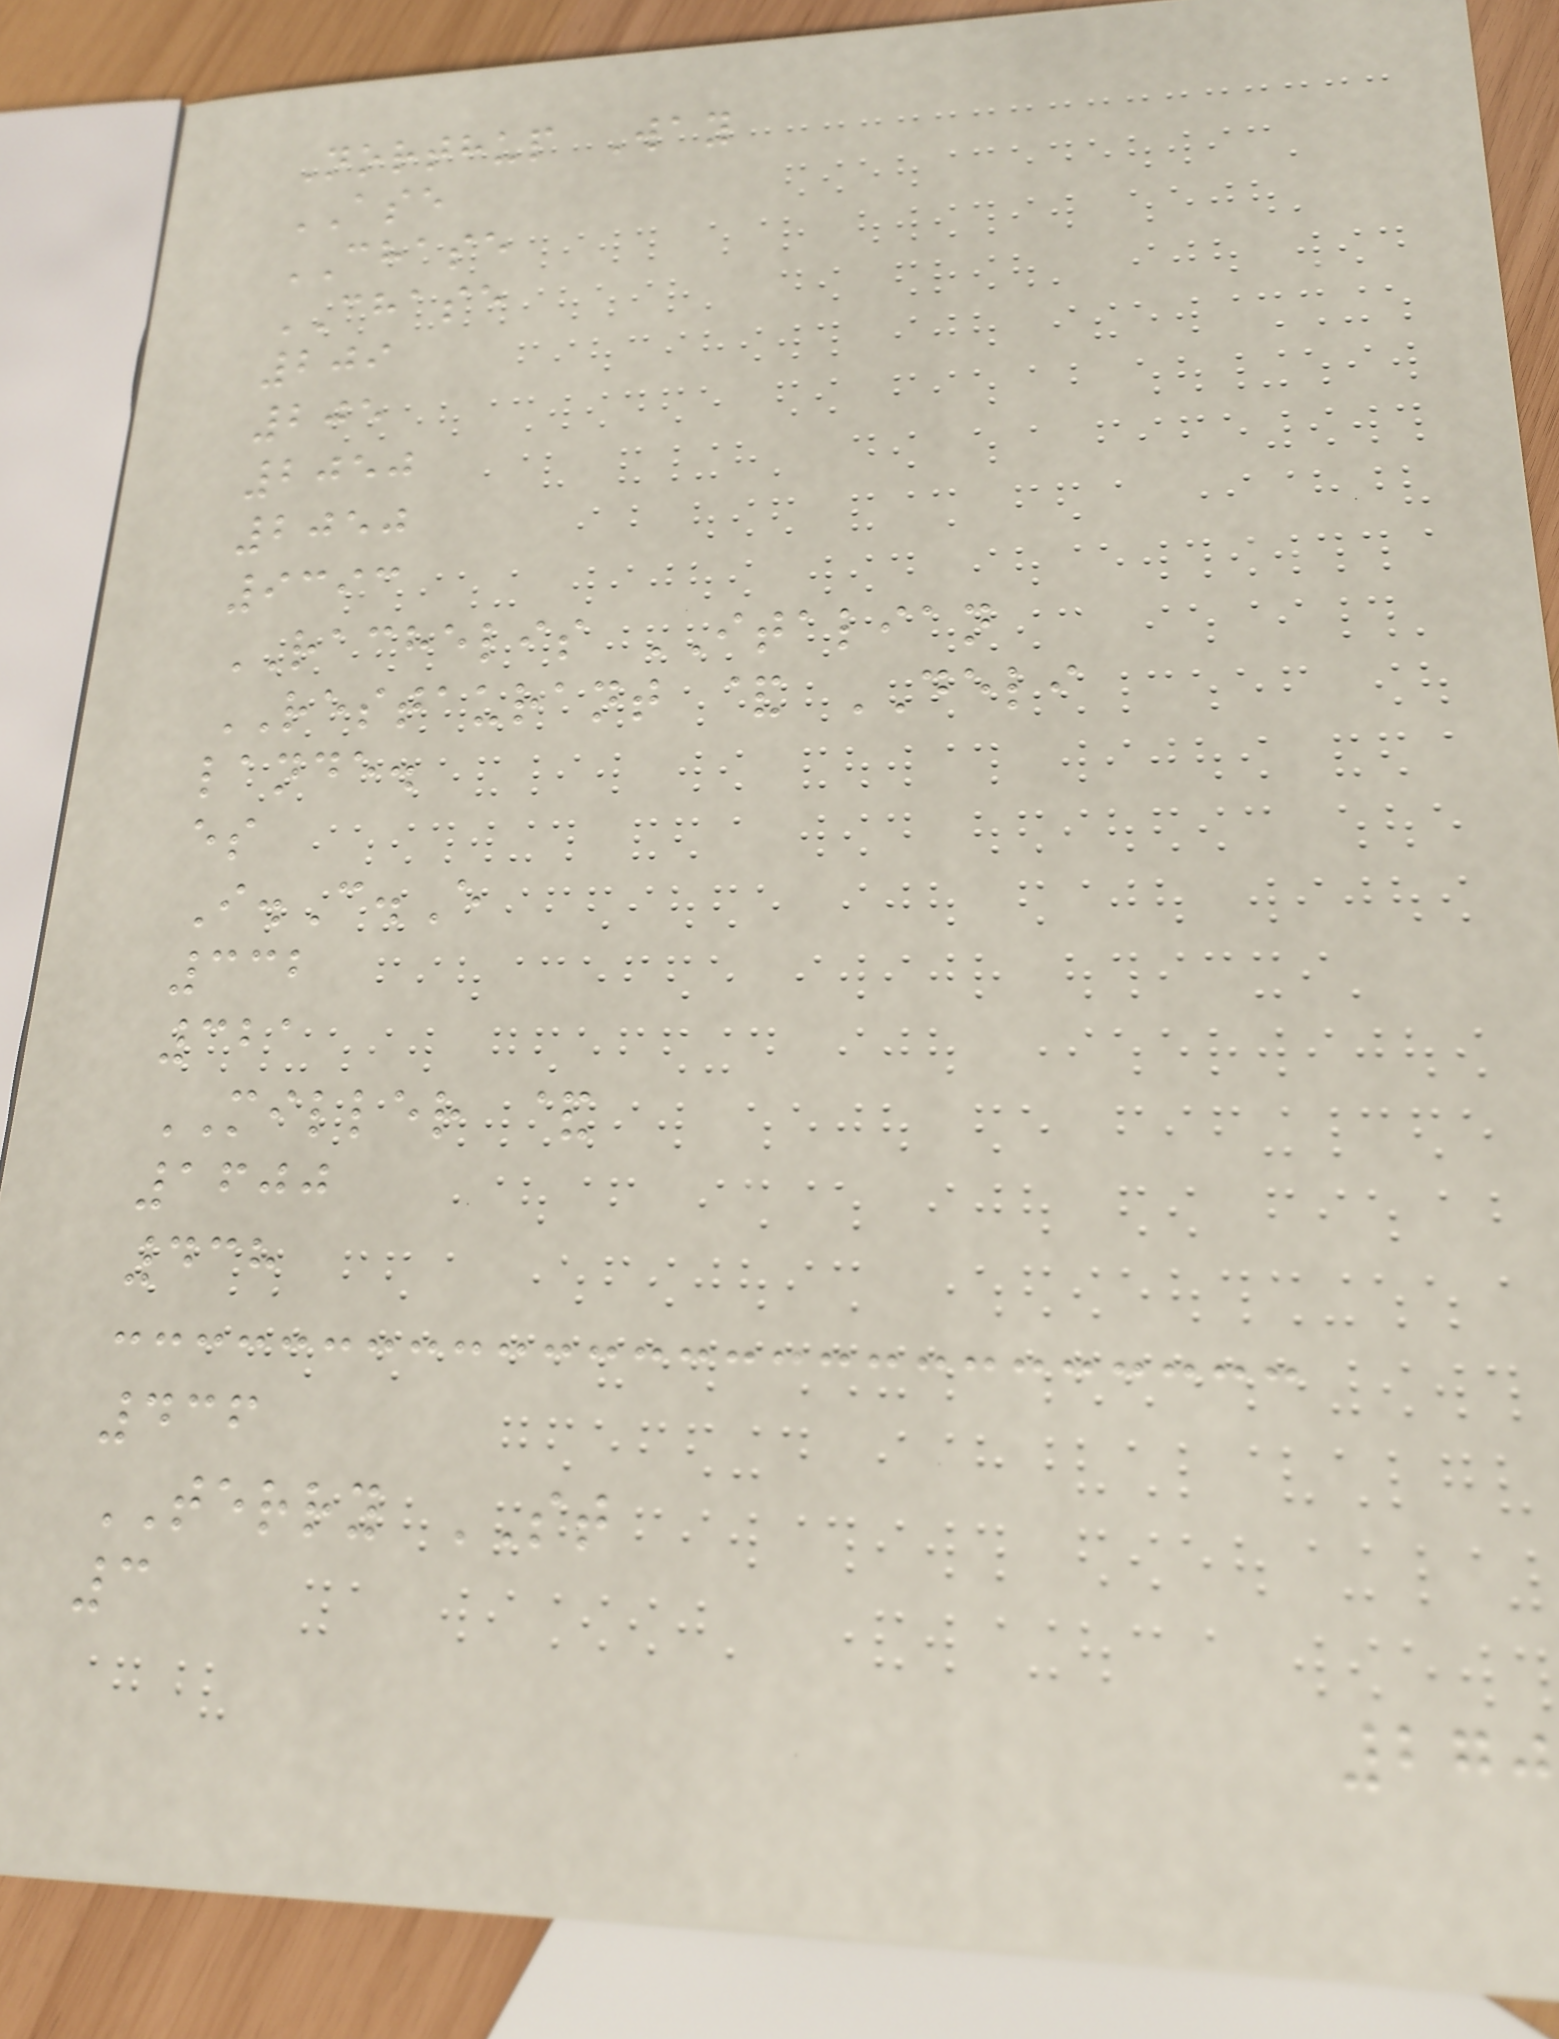Northup Way
ASE
CHASE
CHASE
209
205
2050
2050
9393
RACHELIS ITALIAN
RESTAURANT & DELI
lande.
es
I.C.E
332
321
MILLER &
1600
438
436
TERRY ST
3
270
